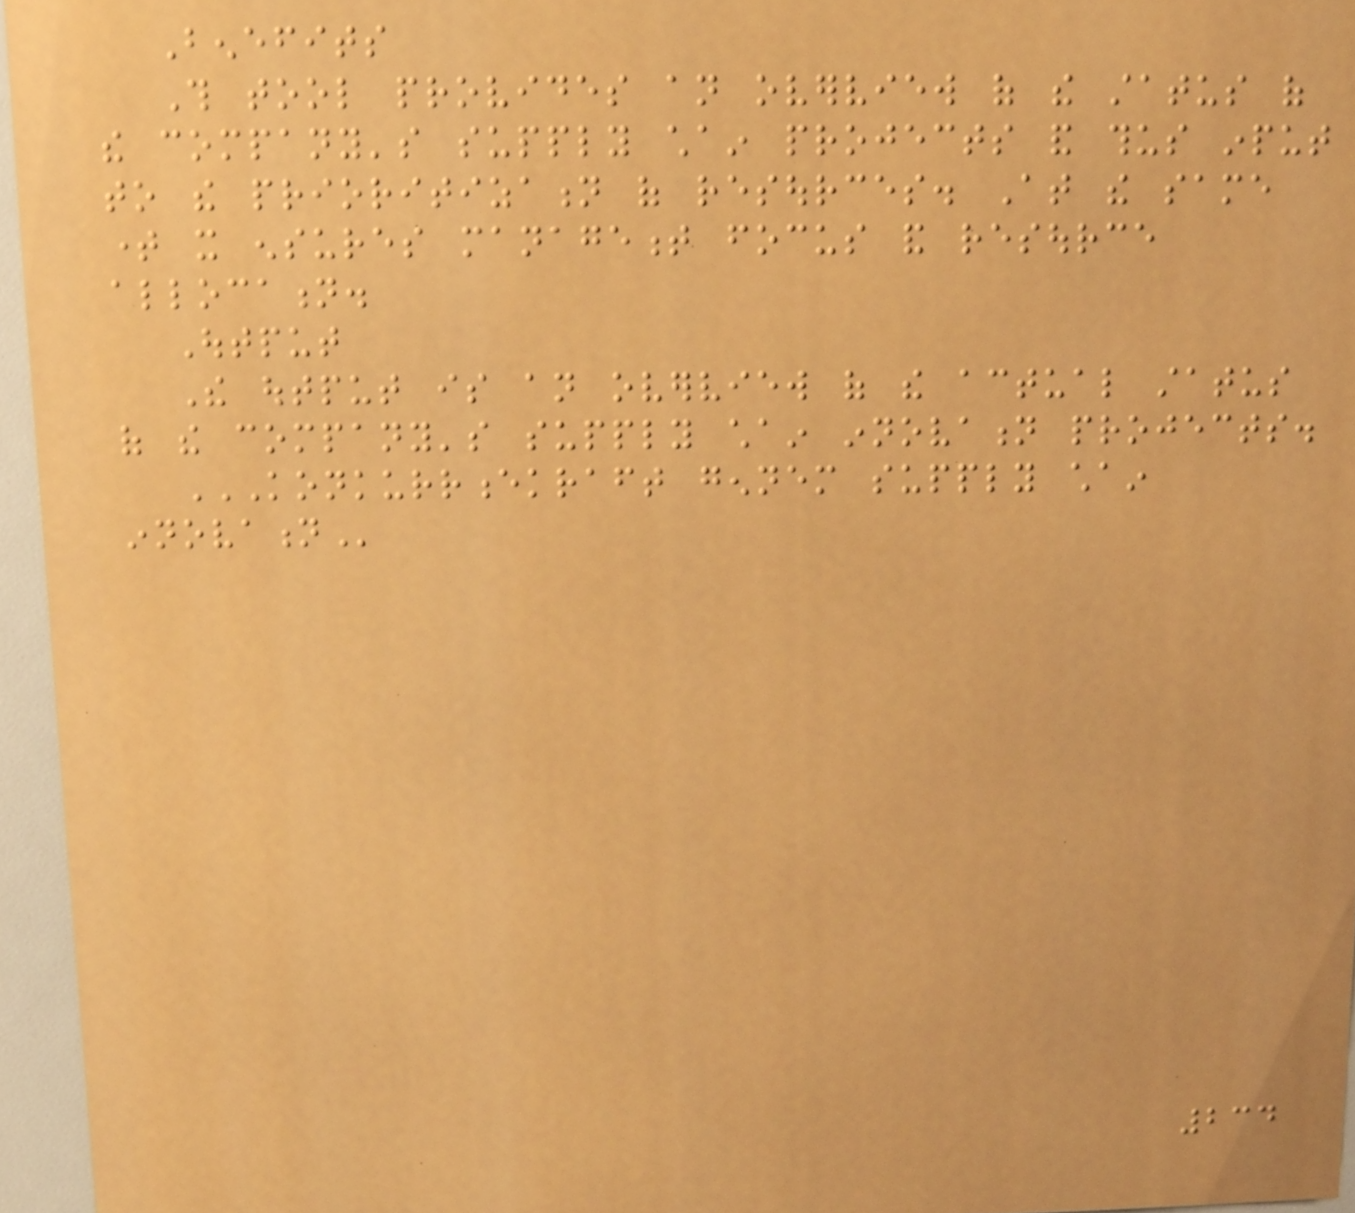Benefits
This tool provides an overview of the status of
the company's supply chain projects and thus input
to the prioritization of resources. At the same
time it ensures management focus and resource
allocation.
Output
The output is an overview of the actual status
of the company's supply chain innovation projects.
KONKURRENCEKRAFT GENNEM SUPPLY CHAIN
INNOVATION
234
